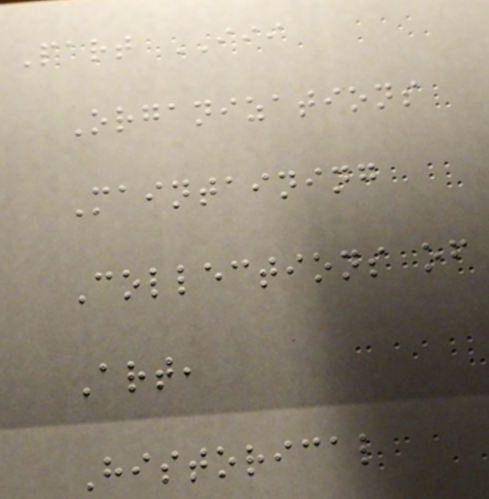Part III
Organizations
Maintaining
Collections of
Art,
Historical
